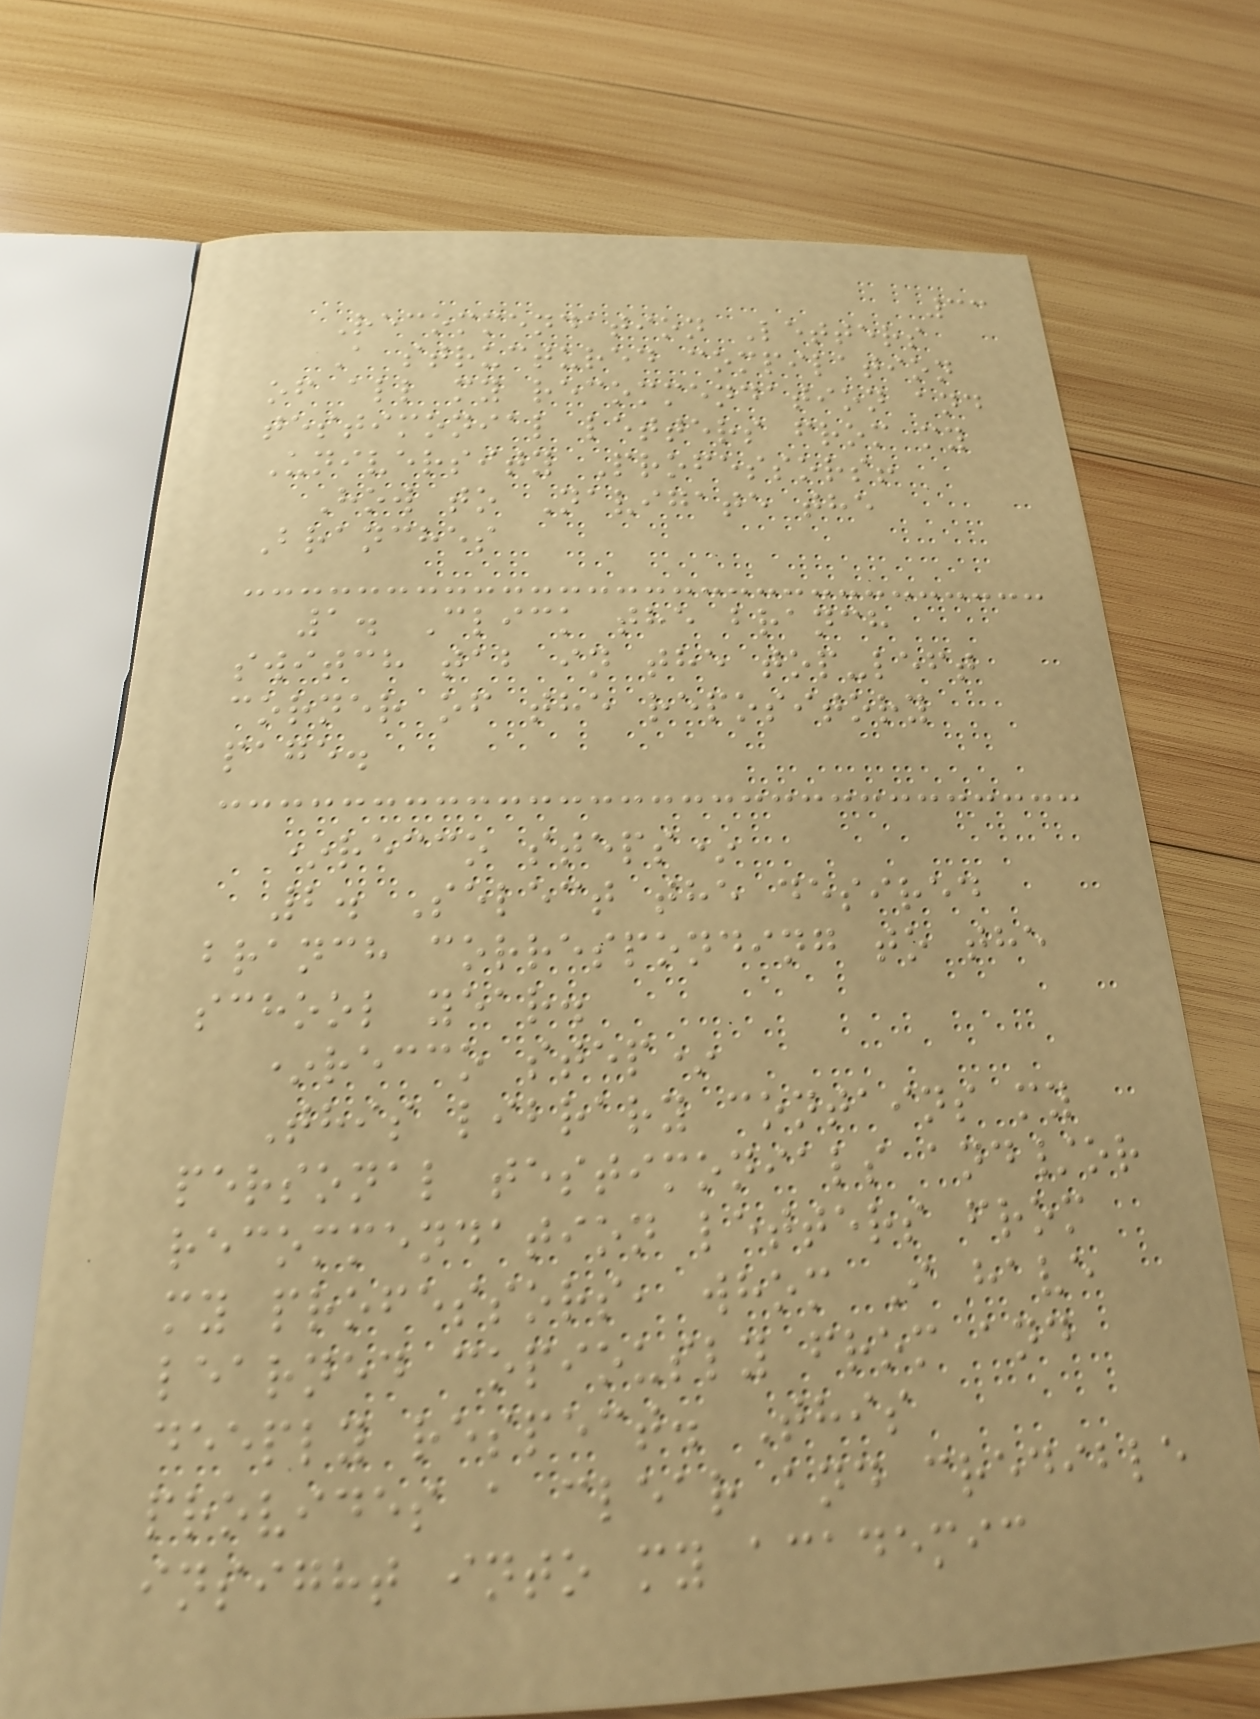33
Recommendation Letters
A structured compilation
of all my recommendation and
testimonial letters from my
University Professors!
How to Navigate the
Branches
1. Click the branch
switch tab in the top-left
corner of the repository
page.
*recco steps*
2. Select the desired
branch corresponding to the
school year.
*recco step*
This library contains my
personal testimonials and/or
recommendation letters from
my professors, whom I have
learned copiously from and
deeply respect. This
provides a clear and credible
insight into my academic
